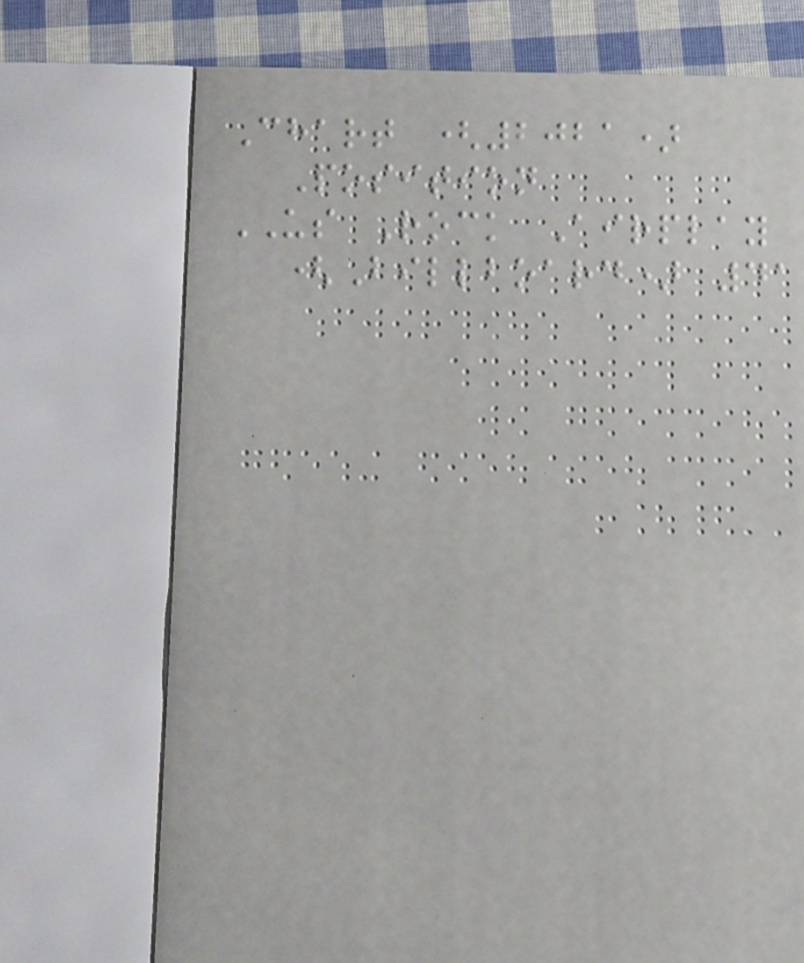Chart (2021)
Position
US Rock Airplay
(Billboard) 41
